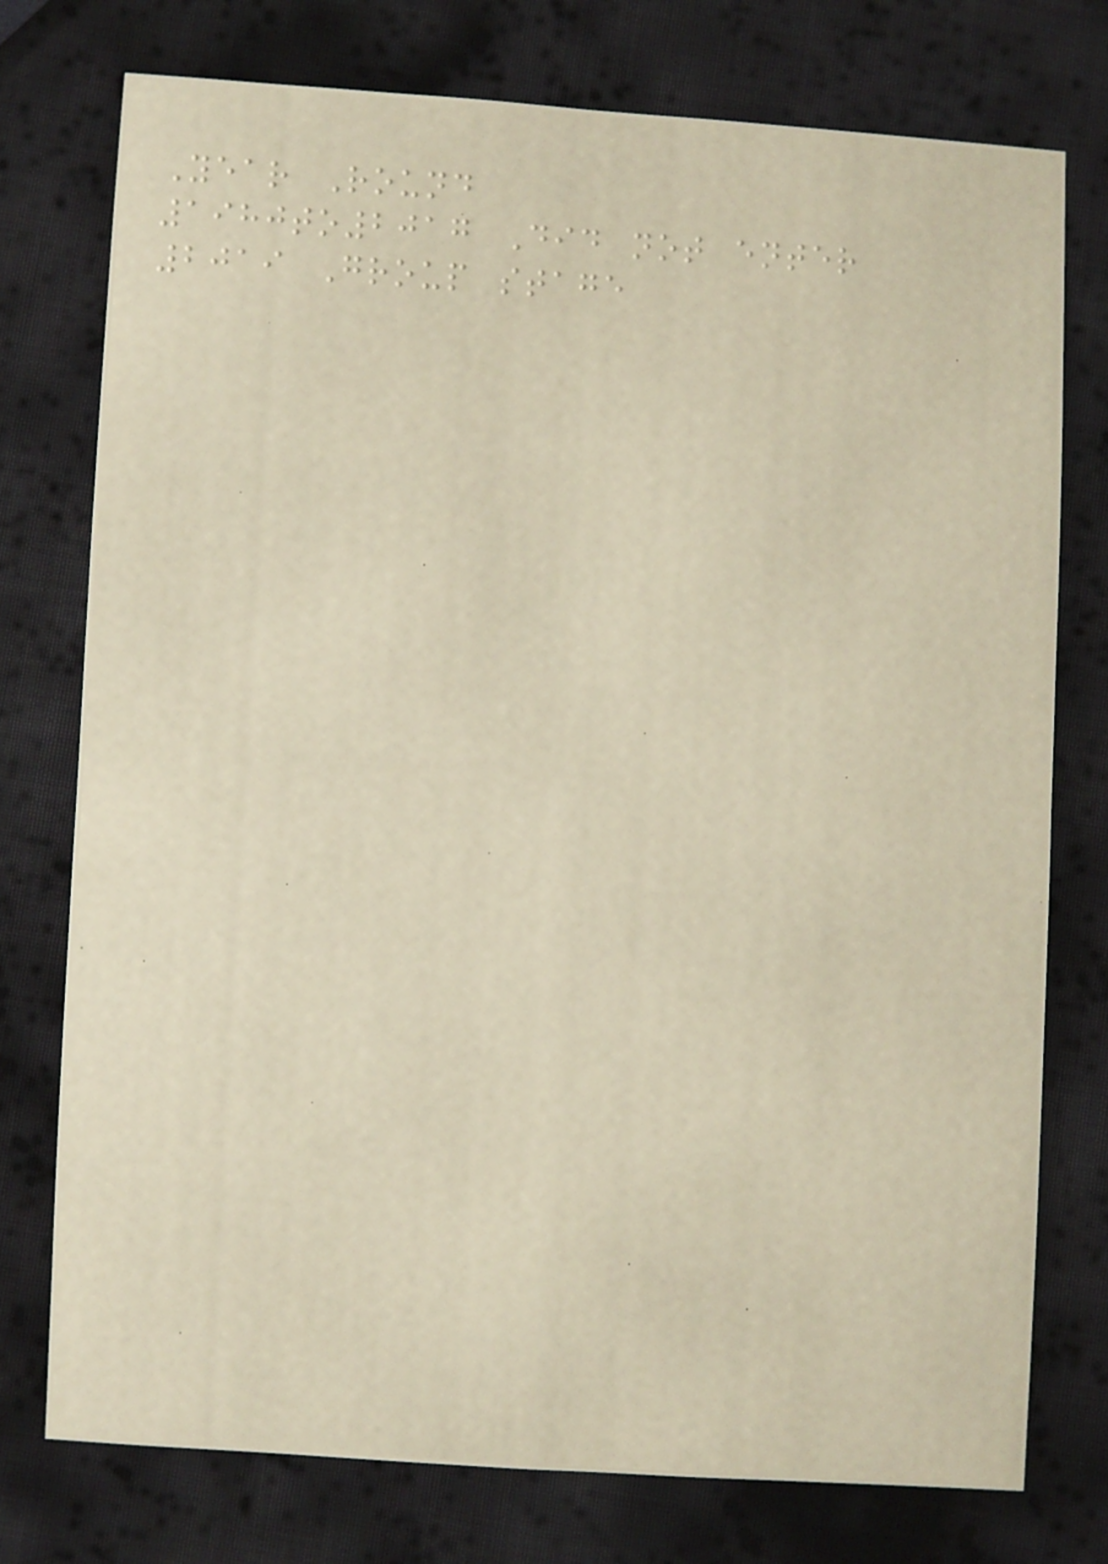Year Round
1980to2017 Did not enter
2019 Group stage
